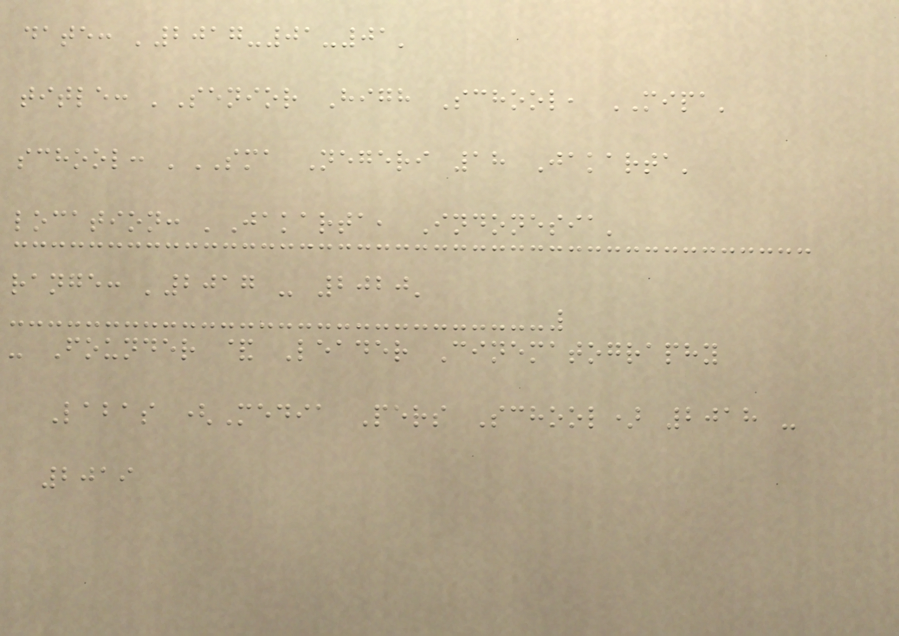date: '2017-01-01'
title: 'Senior High School, MIPA'
school: 'SMA Negeri 18 Jakarta'
location: 'Jakarta, Indonesia'
range: '2017 - 2020'
- Founder & Leader Cinematography
Labas (Media Pers School) 2018 -
2019
